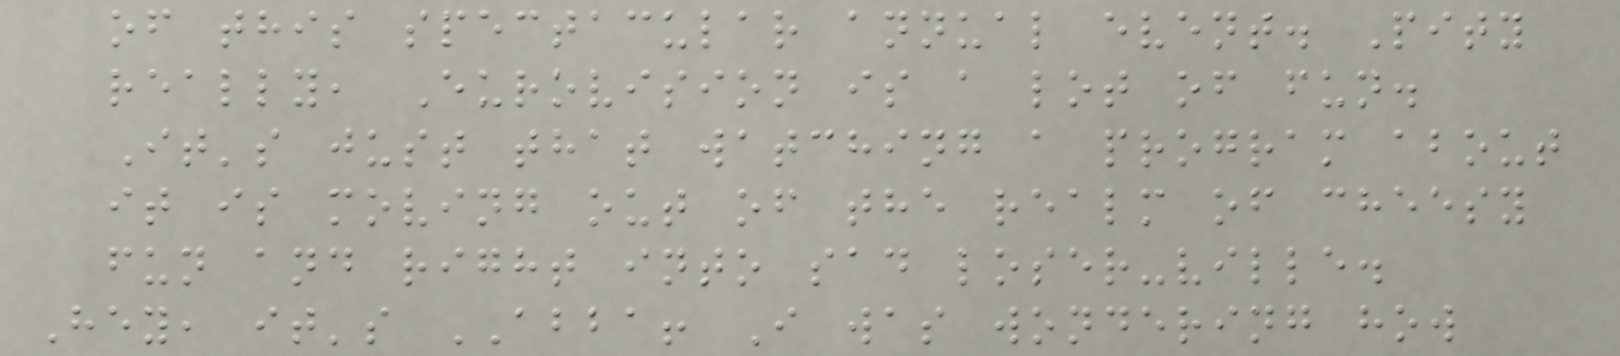of this spectacular annual event. Pity
really, Eurovision is a lot of fun.
It's just that watching a program about
it is moving out of the realm of cheesy
fun and right into sad loser-ville.
Hey, it's ABBA! I was wondering how
